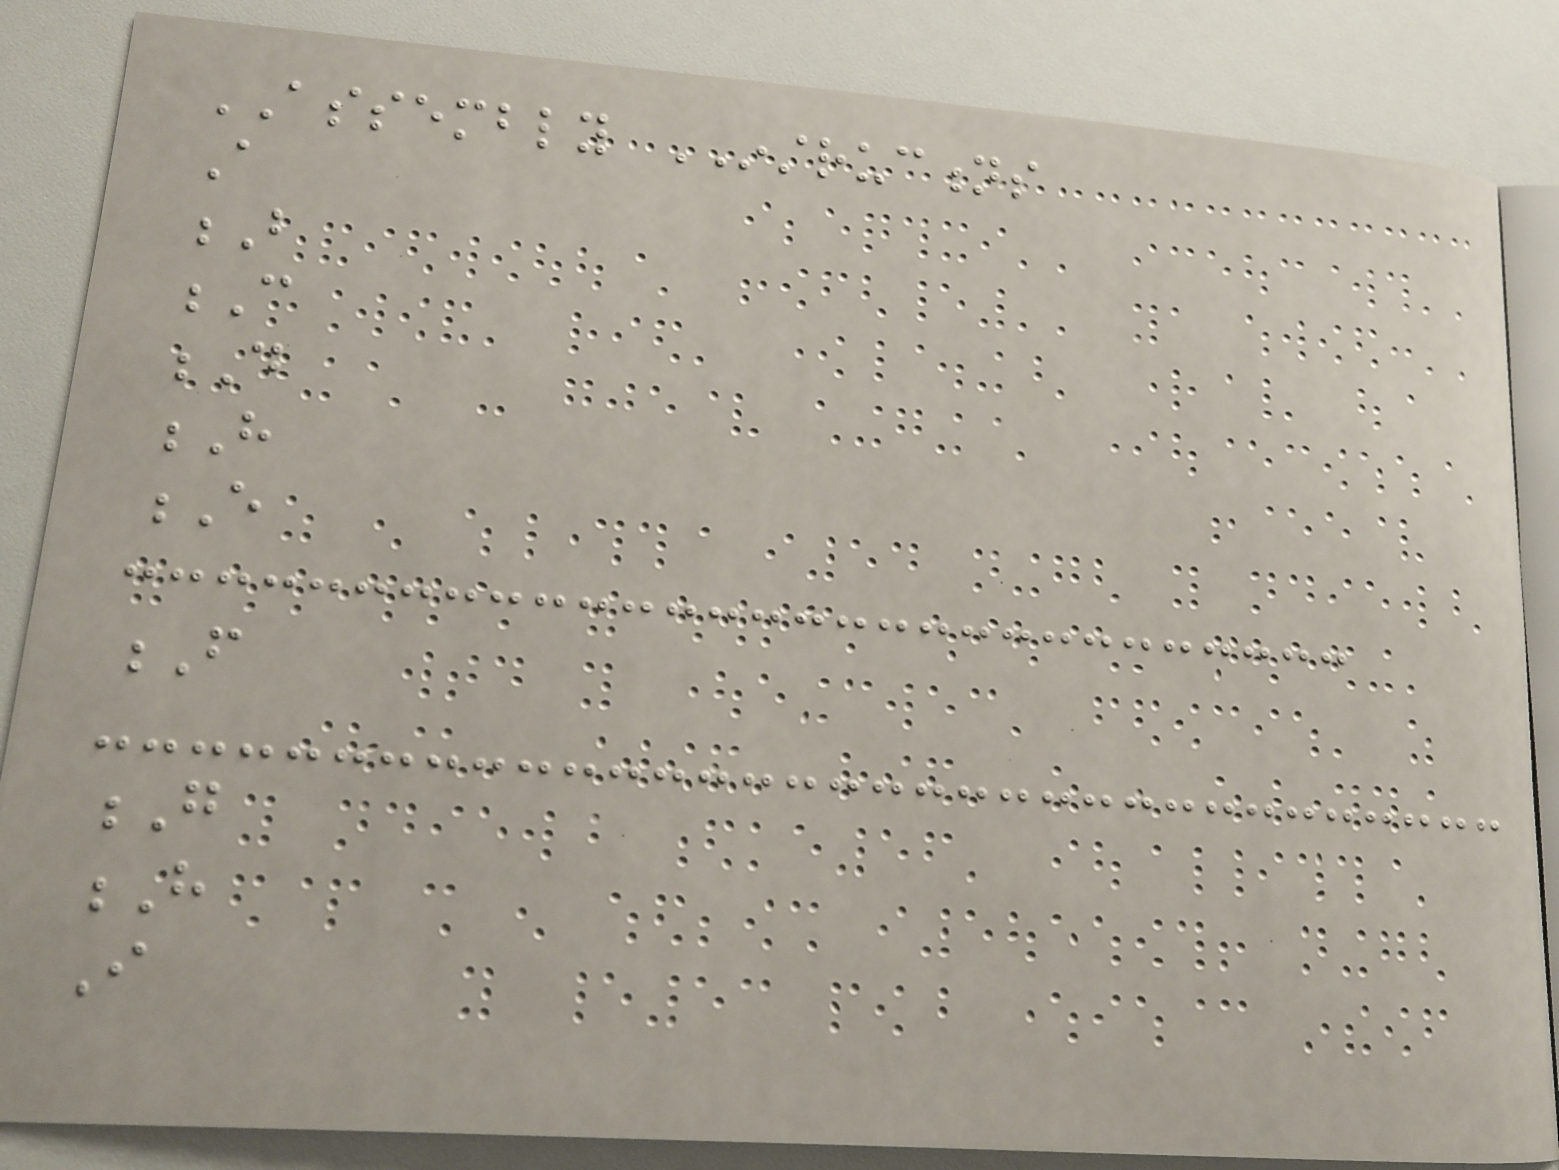ASSEMBLY INSTRUCTIONS
A
B
C
D
H
E
F
G
H
I
